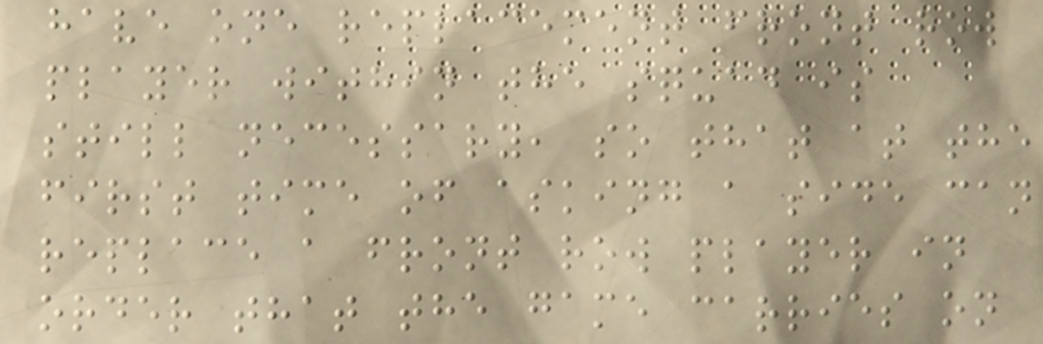have one replacement front row
player within the squad is
still necessary, so that at the
first time of asking a side can
replace a front row player in
order that the game carries on
